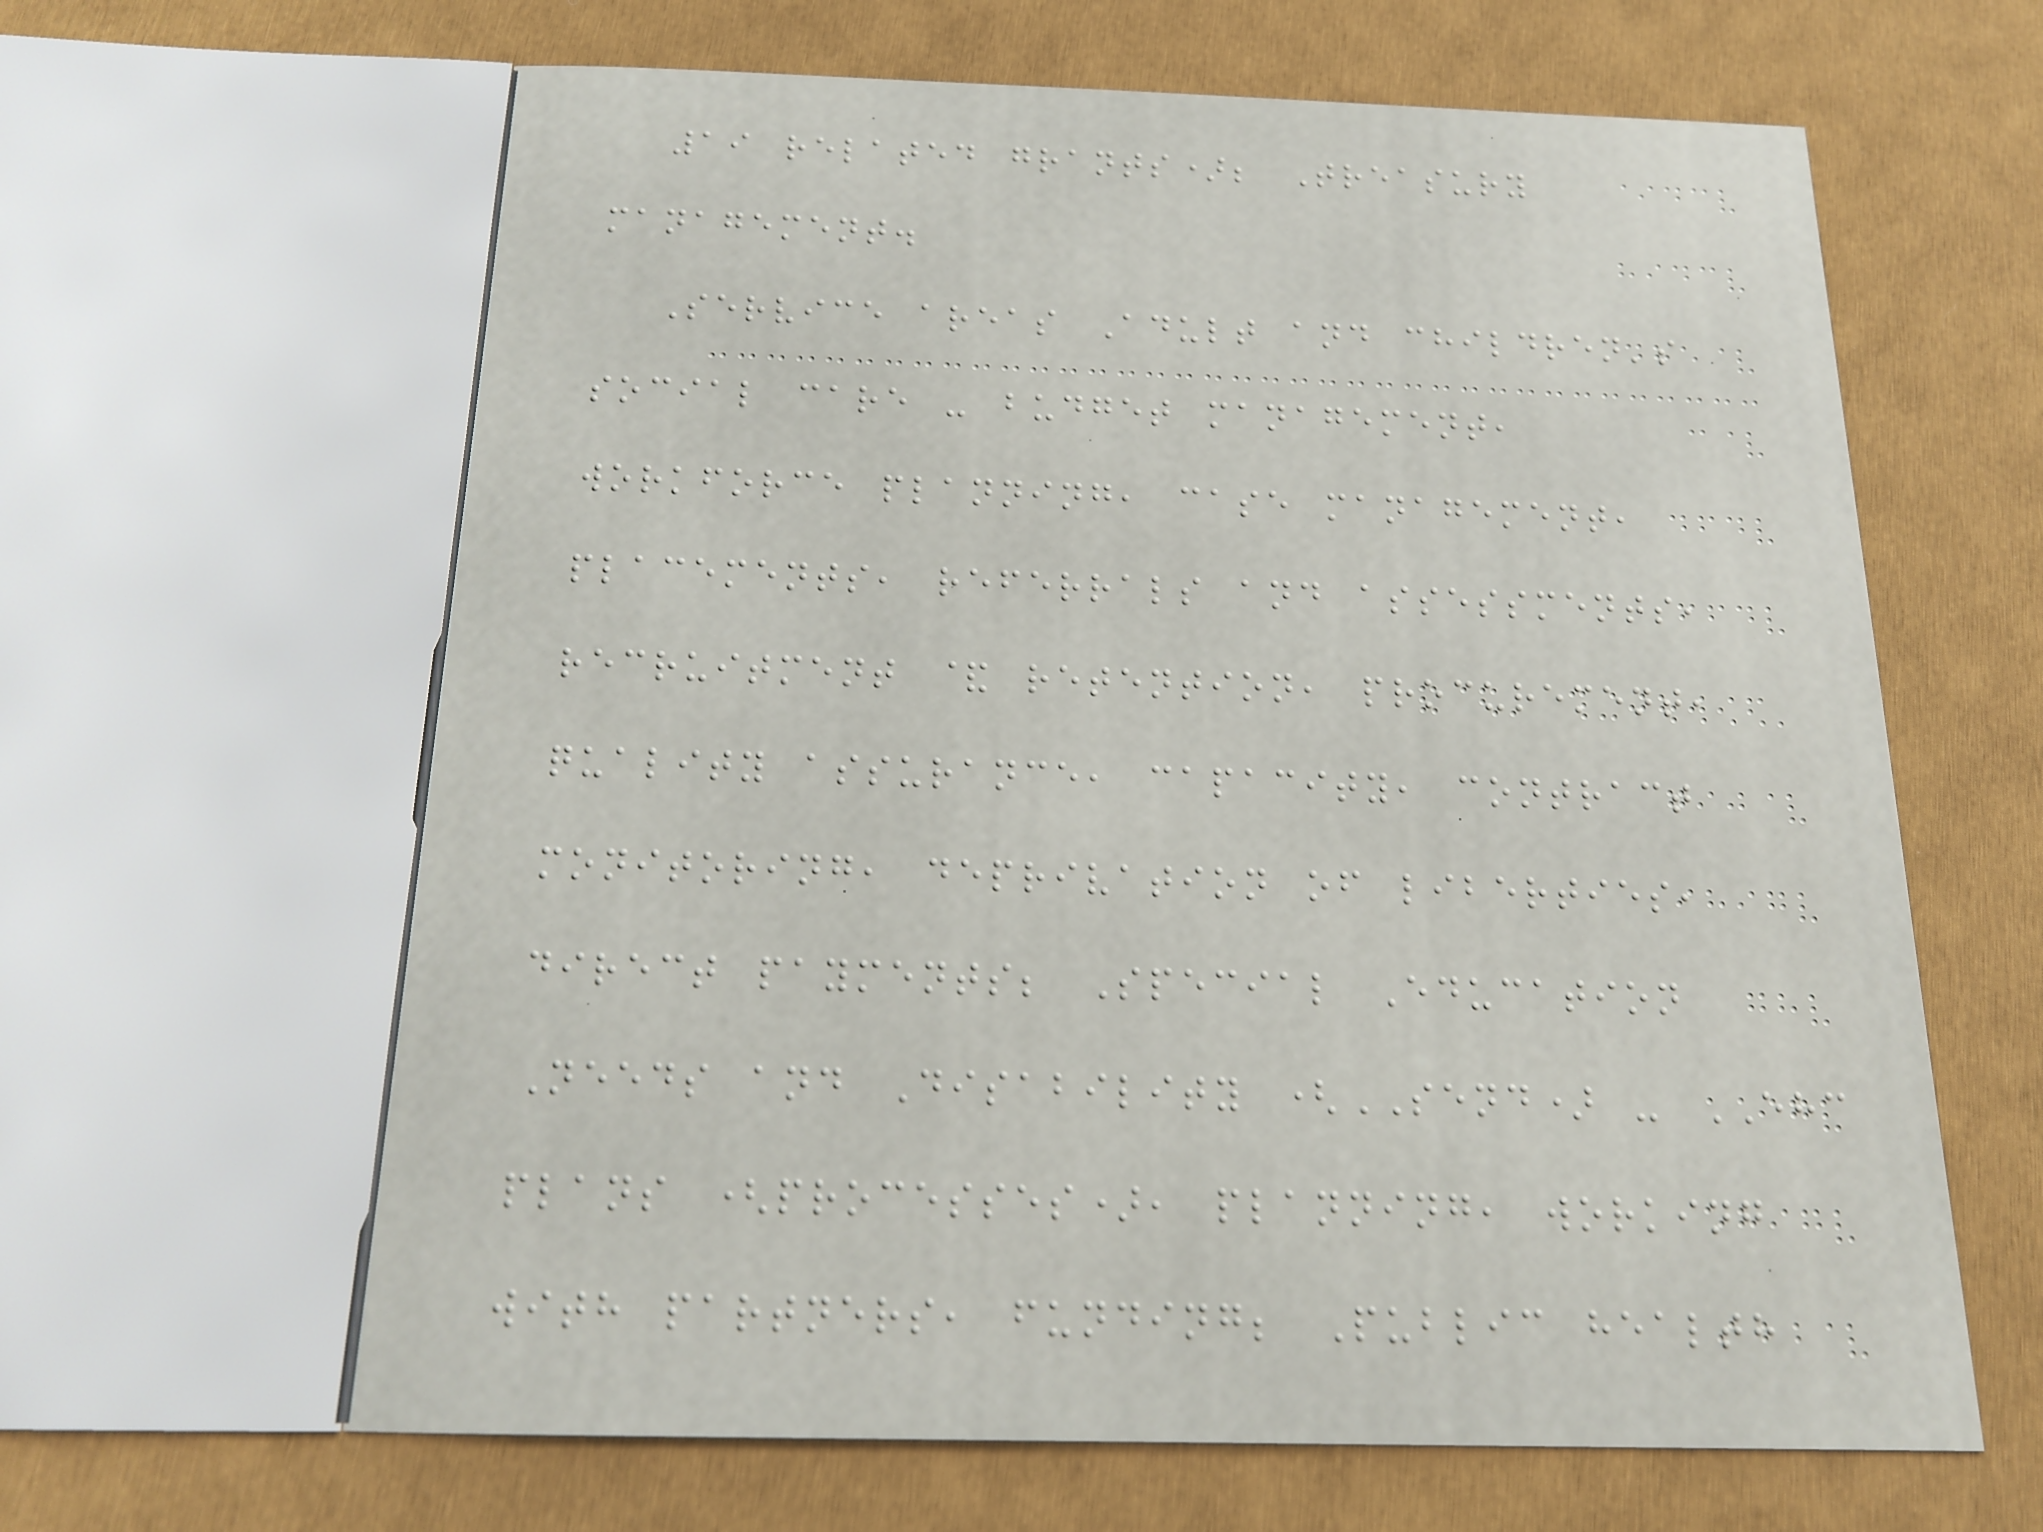19 related grants); Treasury
management.
Service areas Adult and children's
social care - budget management,
workforce planning, case management,
placements, referrals and assessments,
recruitment & retention, procurement,
quality assurance, capacity, contract
monitoring, deprivation of liberties,
direct payments; Special Education
Needs and Disability (SEND) - EHC
plans (processes), planning, working
with partners, funding; Public health
